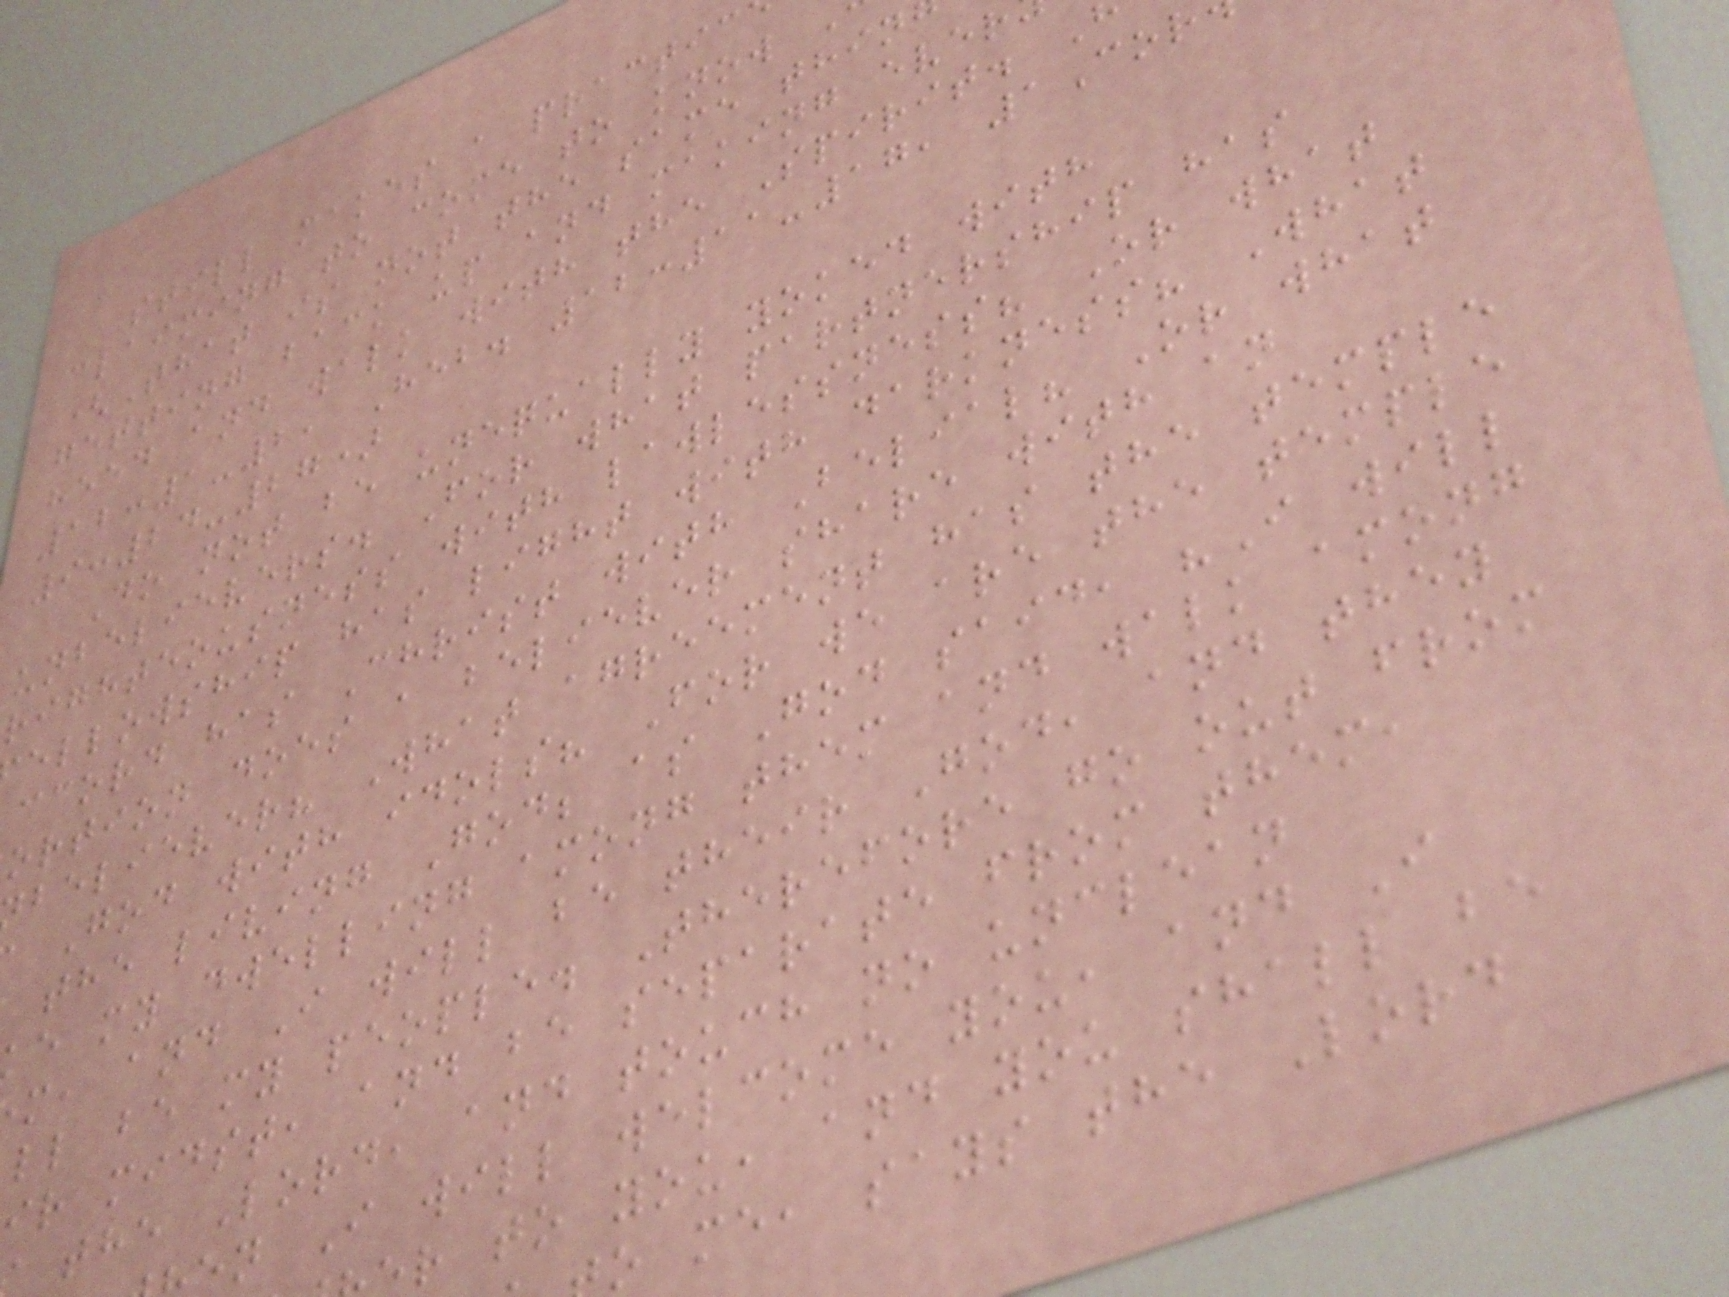still makes a practic
claiming to come to know
(That is not the same thin
getting back up and making ever
heed and walk with the Spirit.
12:1-2, Heb. 12:11-17, 1Cor
9:24-27)
Do not be unequally yoked with
unbelievers. For what partnership has
righteousness with lawlessness? Or what
ellowship has light with darkness? What
ccord has Christ with Belial? Or what
ortion does a believer share with an
believer? What agreement has the temple
God with idols? For we are the temple
the living God; as God said, "I will
ke my dwelling among them and walk among
m, and I will be their God, and they
ll be my people. Therefore go out from
ir midst, and be separate from them,
the Lord, and touch no unclean
en I will welcome you, and I
r to you, and you shall be
o me, says the Lord
